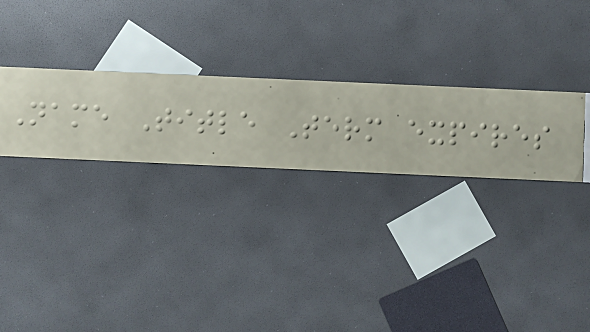Name Title Term expires
